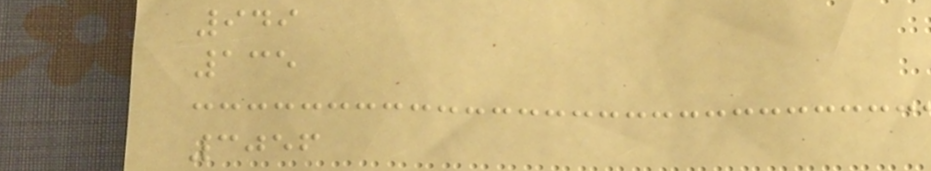949
135
3056
